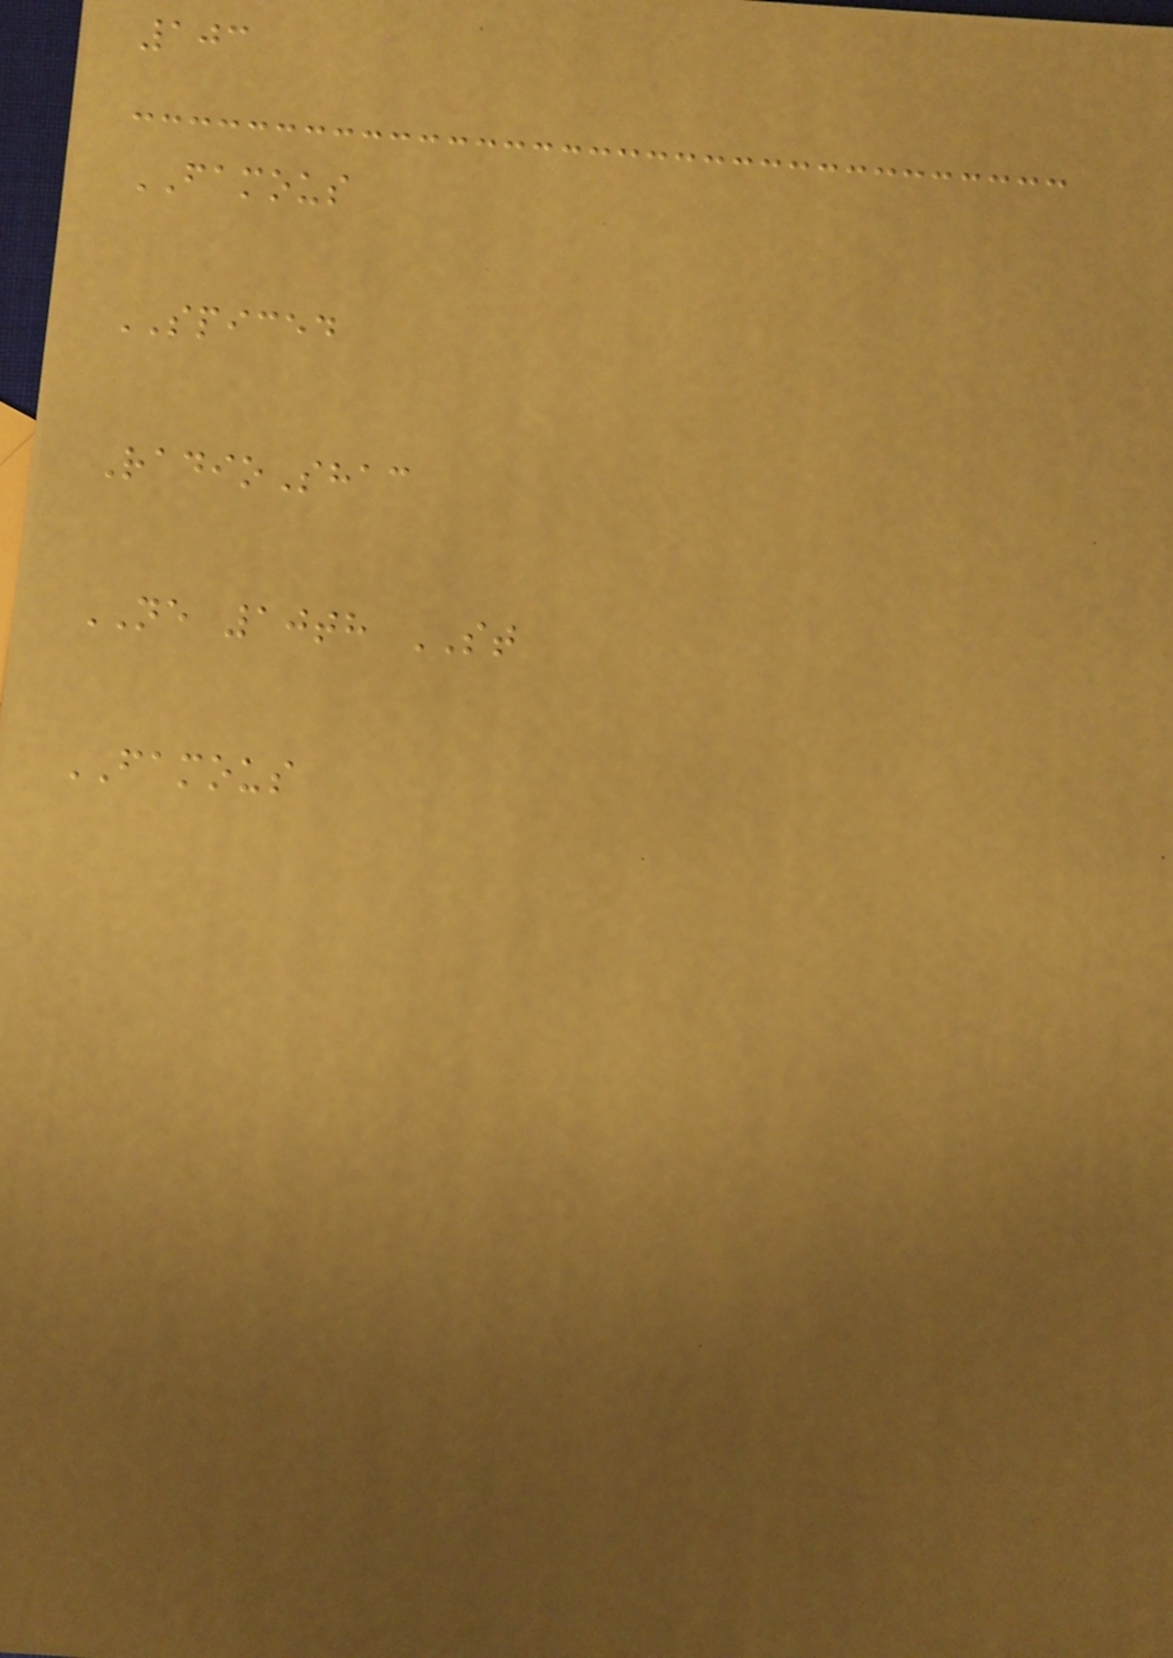103
FAMOUS
SPICED
RadioShac
NE 10th ST
FAMOUS
